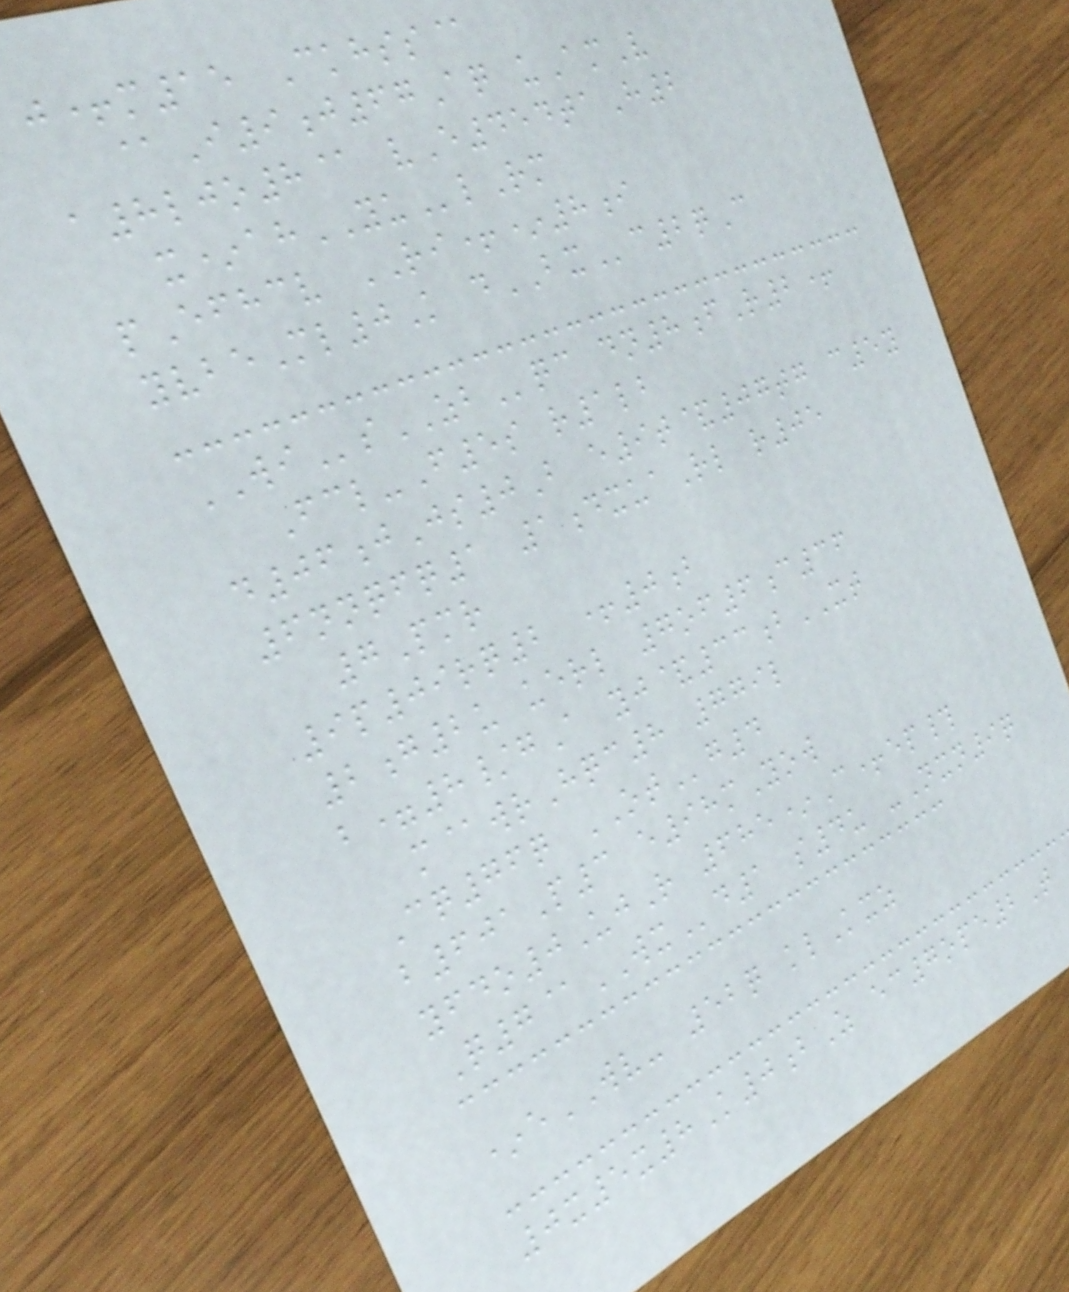j+m15 Ckhss@
@I9j67Aq uAmV
a8ljo8@ vE454taH2
x*ahYUlRm
pEfhcv RI+*8i
yvbeMl0K dBXc2qC
WIsZBqc dn8fR2+
Fcl-F5s r1lb
d06jJs0B e9t&07tg c5y
6nnqfq1 1dxuaRl r05
7Pmr
9p09rq2 +0b
2g2u uerl 7of6c36
b=8/gA yj&33bXT
m@wrHqc8 779l
Cq76q OTg4
b601P3 e98mYow
yfdo0UjR 685*C+ep#
Q7@WXd1 s4u -Nxn9q
*eWV- 52q klKxz
0x5x8K0bZ ec7ope2T
